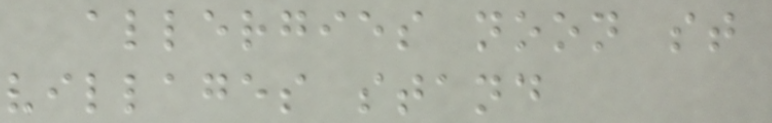allergies noon st
villages stand
